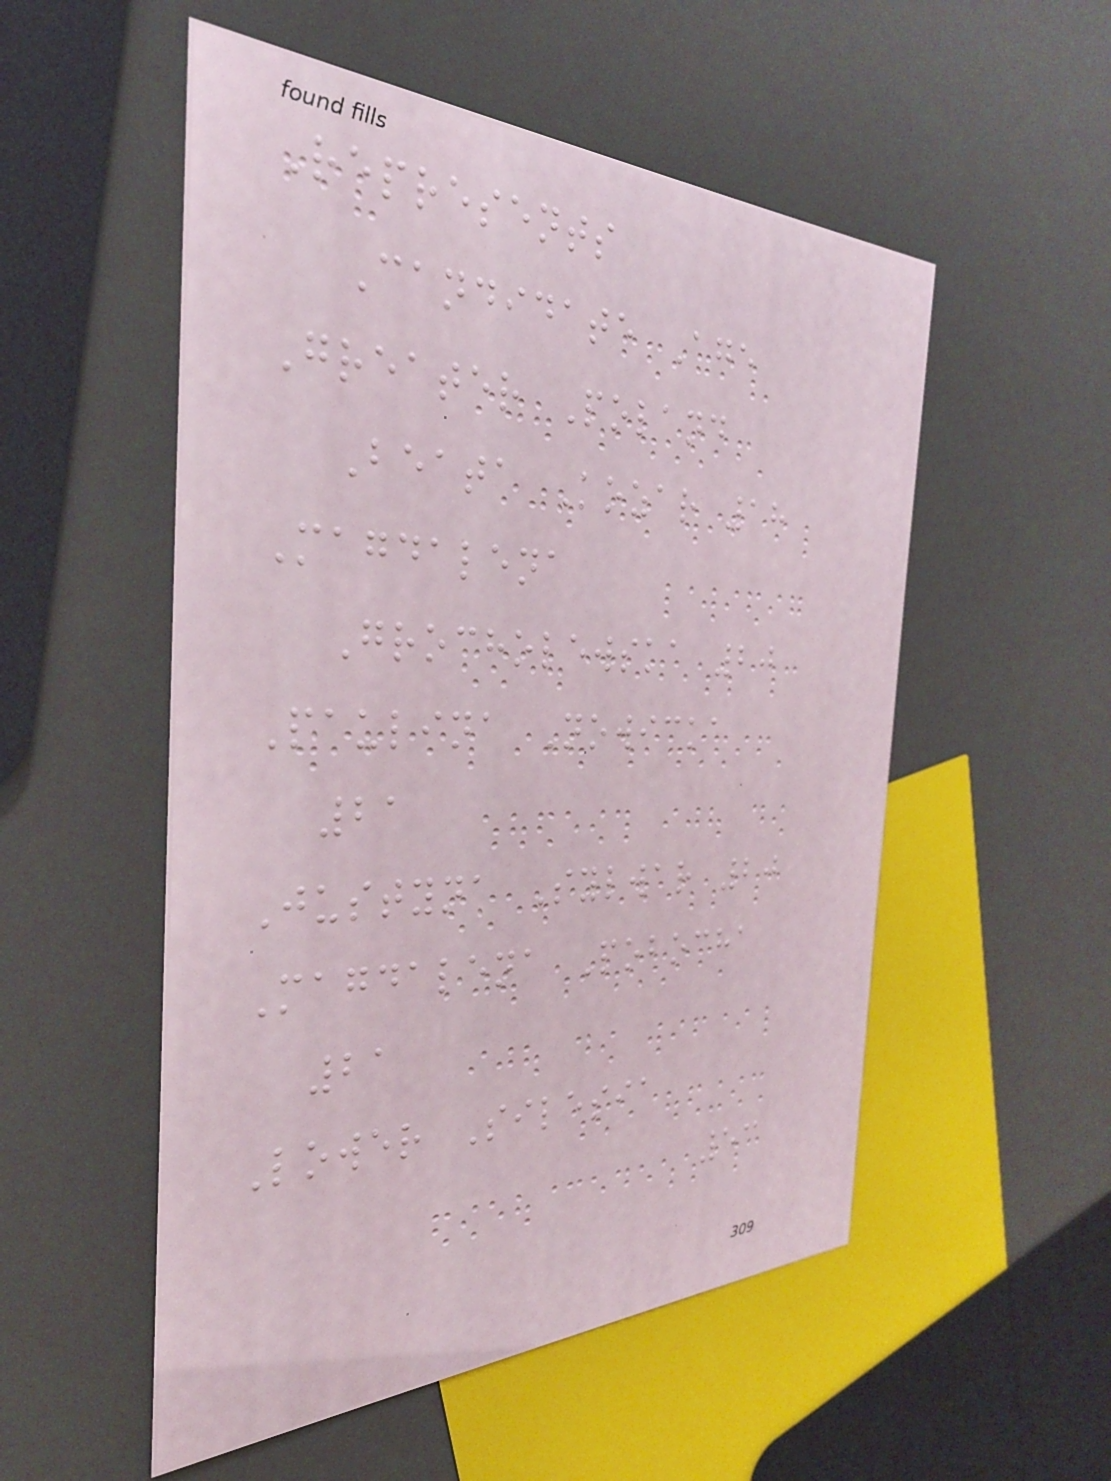Represents
Candidate Age
Greater Poland
Beata Kozar 18
Magdalena
Grocholewska 20
Paulina Nowicka
21
Justyna Sylwar 20
Magdalena Pobocha
21
Lower Silesia
53
